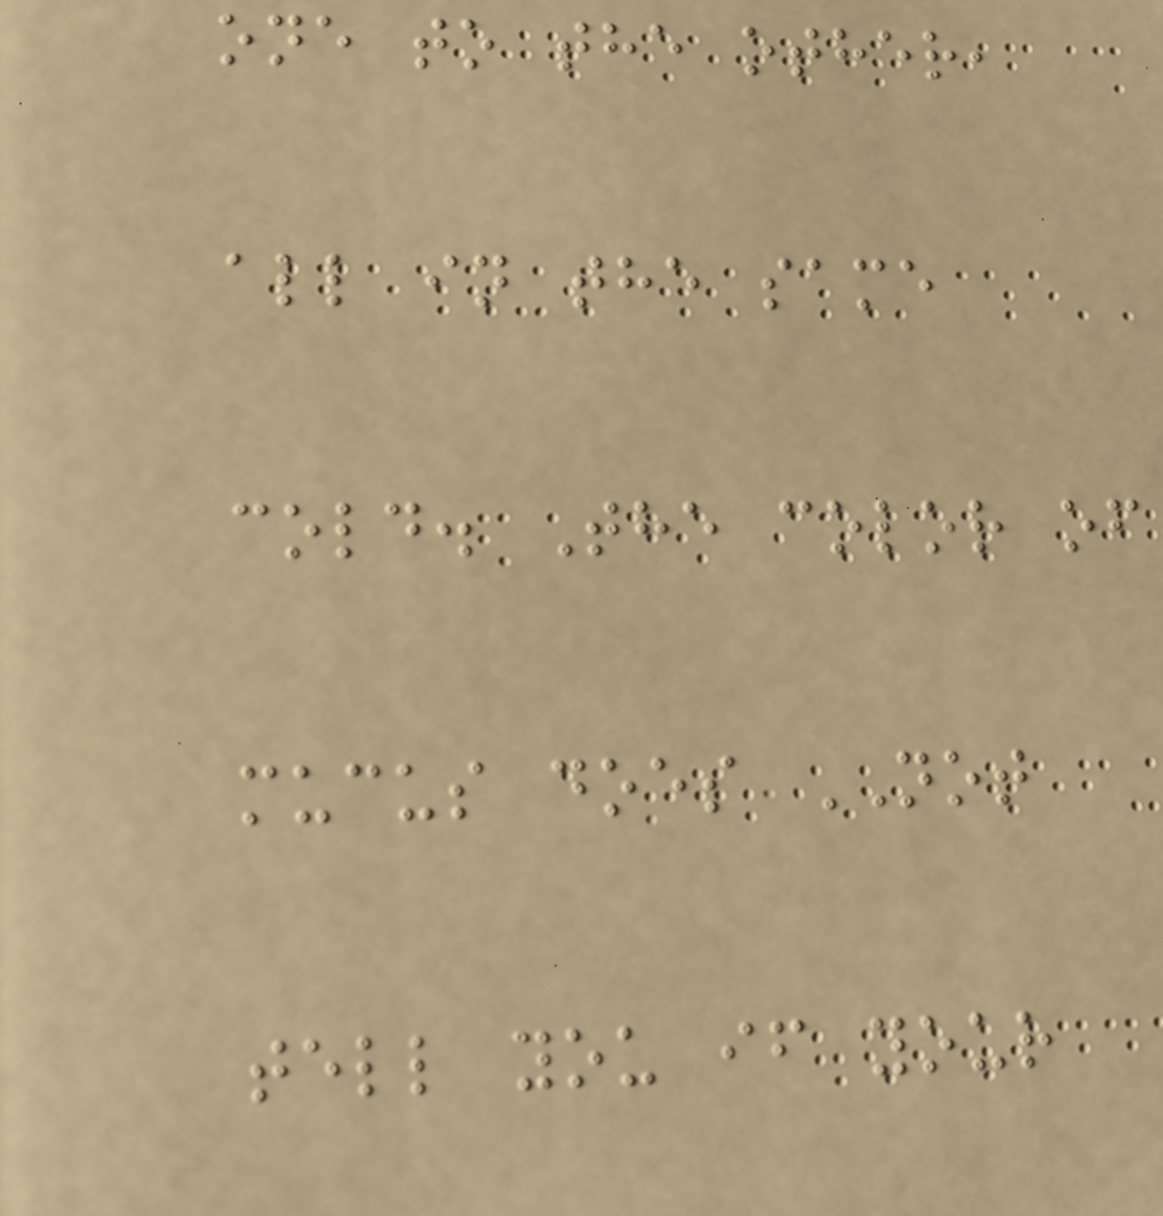one to the other,
all in the same
cold. The color of
mucus does NOT
tell you if your
